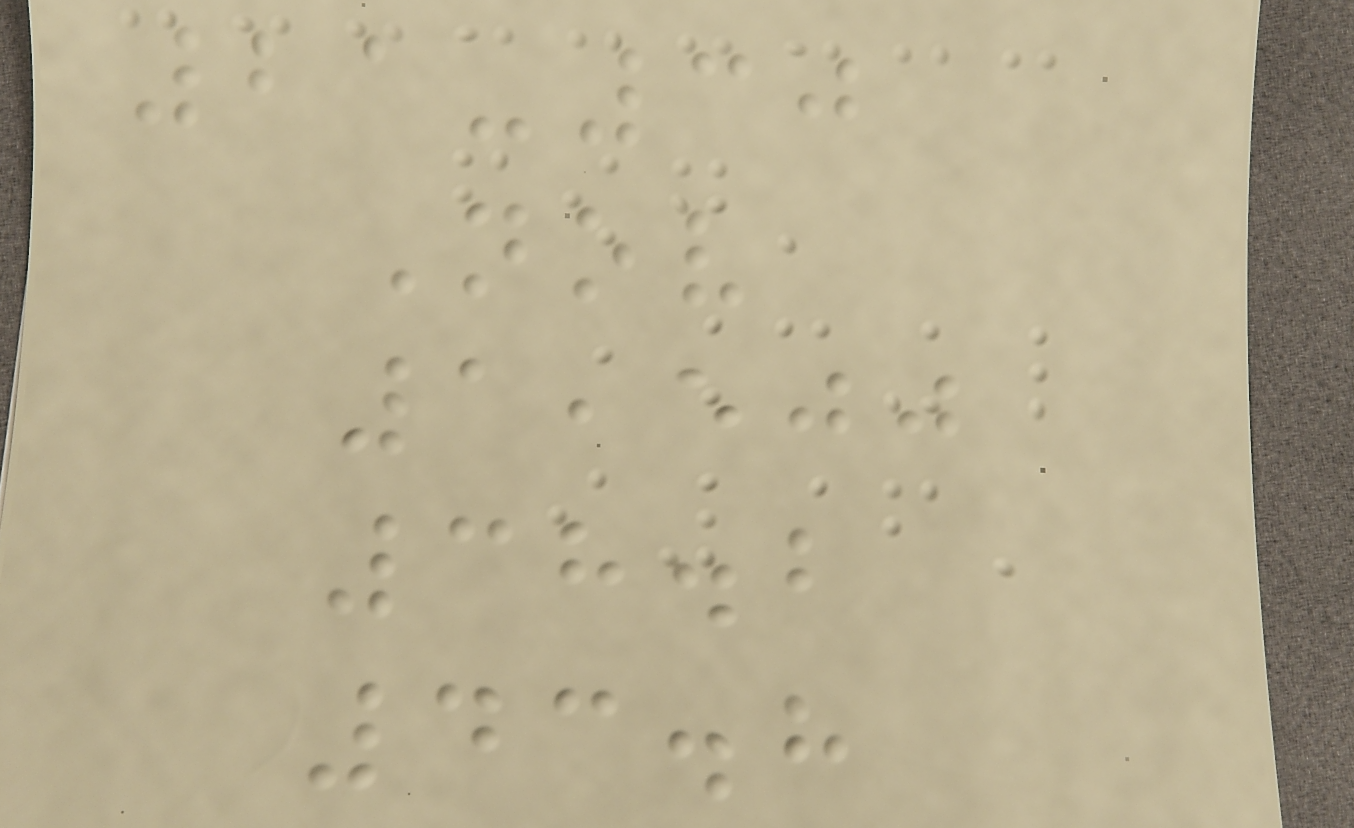21-30
Nov
1,500
38.2
43.8
